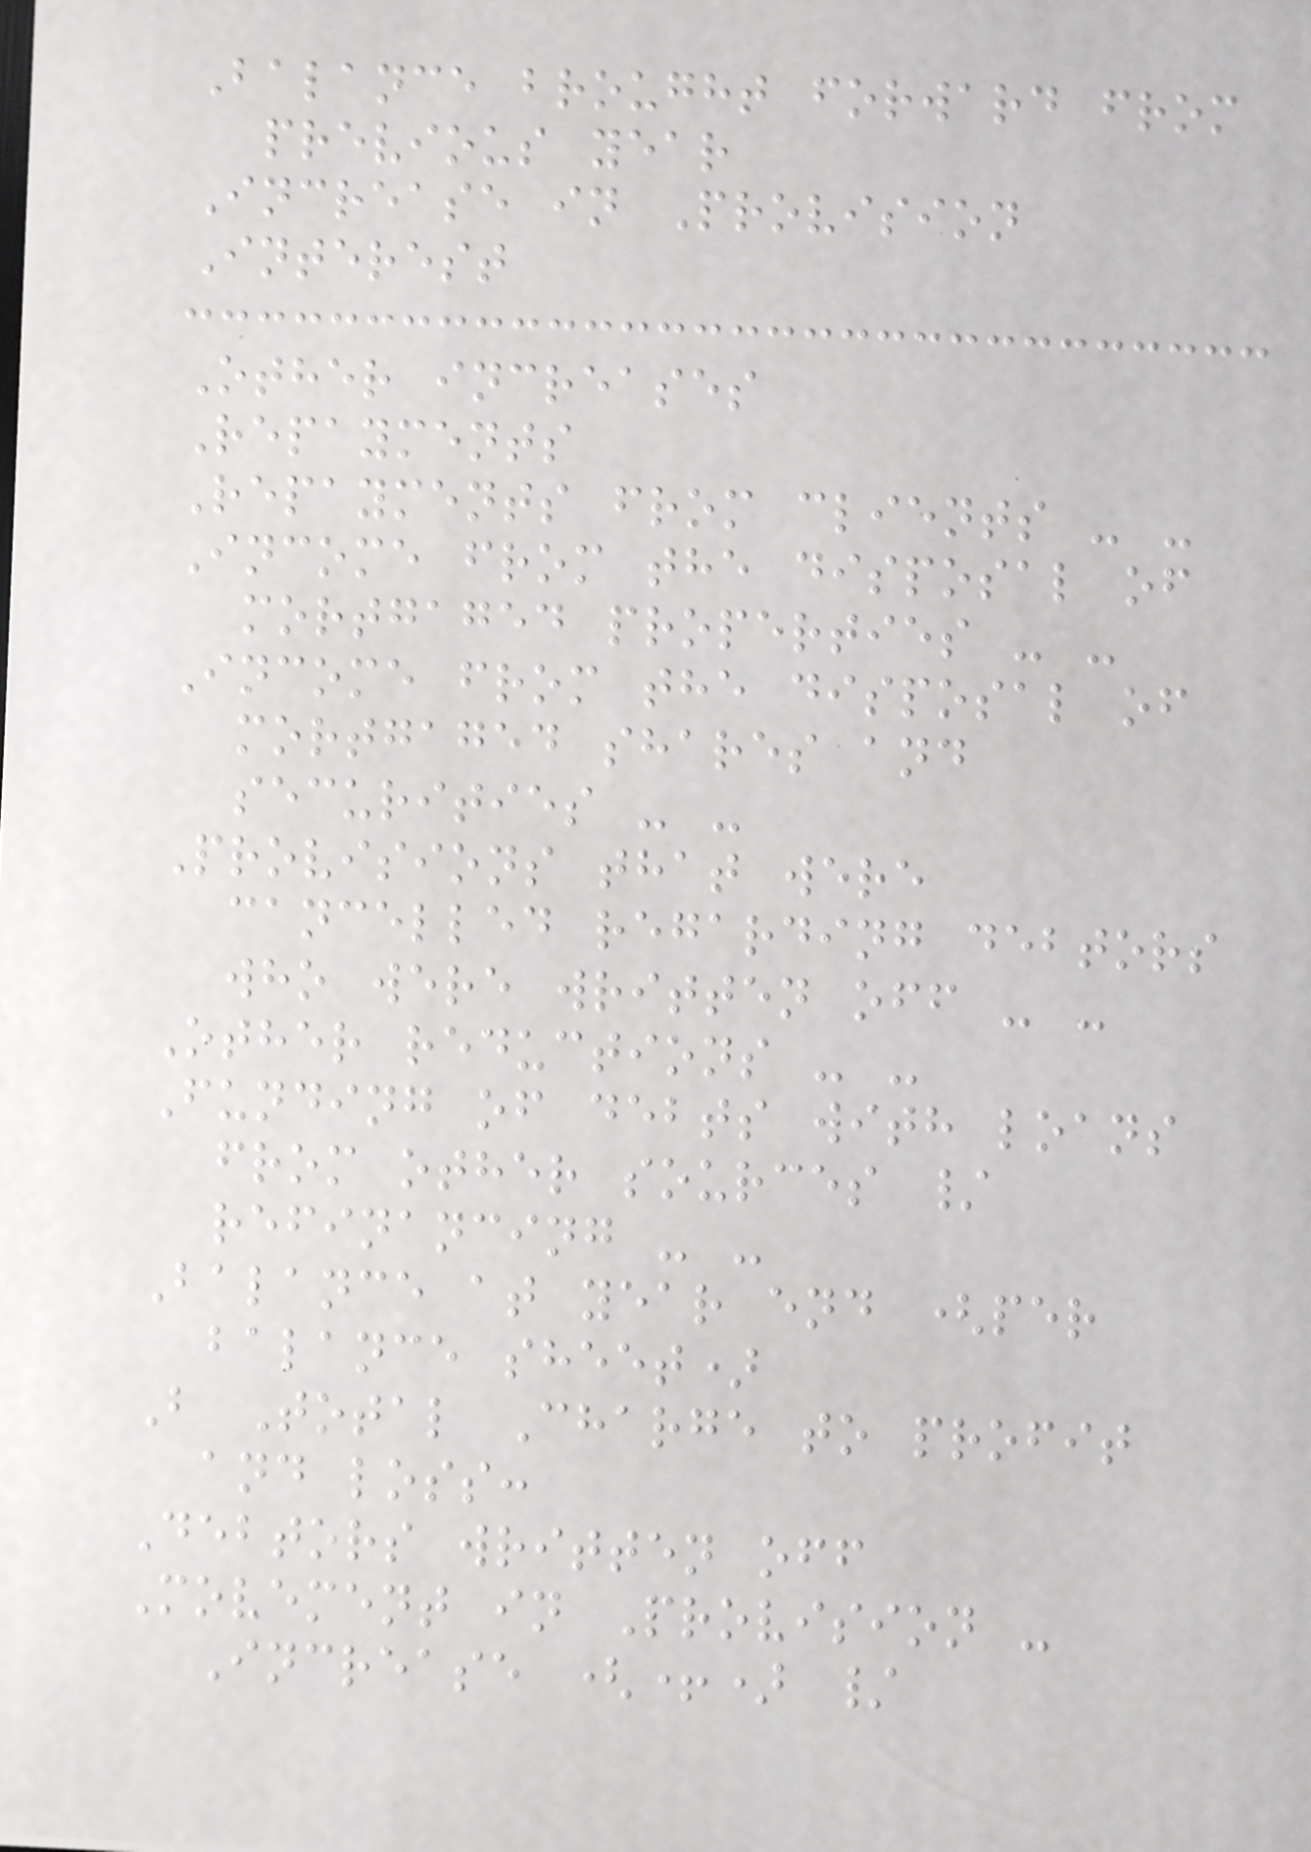Balance brought forward from
previous year
Increase in Provision
Interest
Other increases
Repayments
Repayments from clients - -
Income from the disposal of
mortgaged properties - -
Income from the disposal of
mortgaged shares and
securities - -
Provisions that were
cancelled regarding debtors
who were written off - -
Other reductions - -
Funding of debts with loans
from other sources /
refinancing - -
Balance at year end (per
balance sheet)
B Total Charge to profit
and loss:
Debtors written off
Movement in Provision -
Increase (+) /
